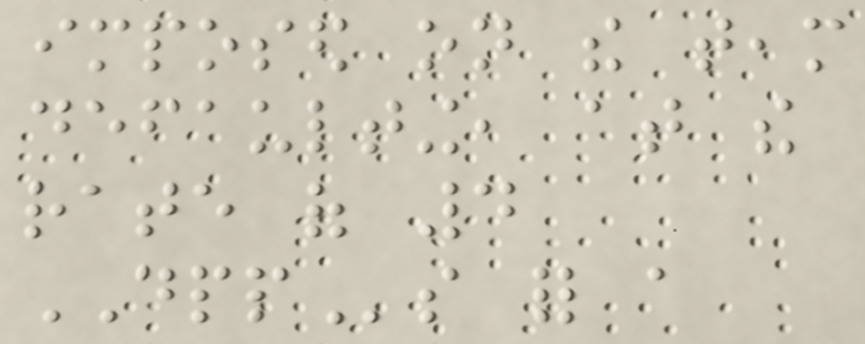imposed on the team
defaulting, at the
rate of 4
DPPs for a
